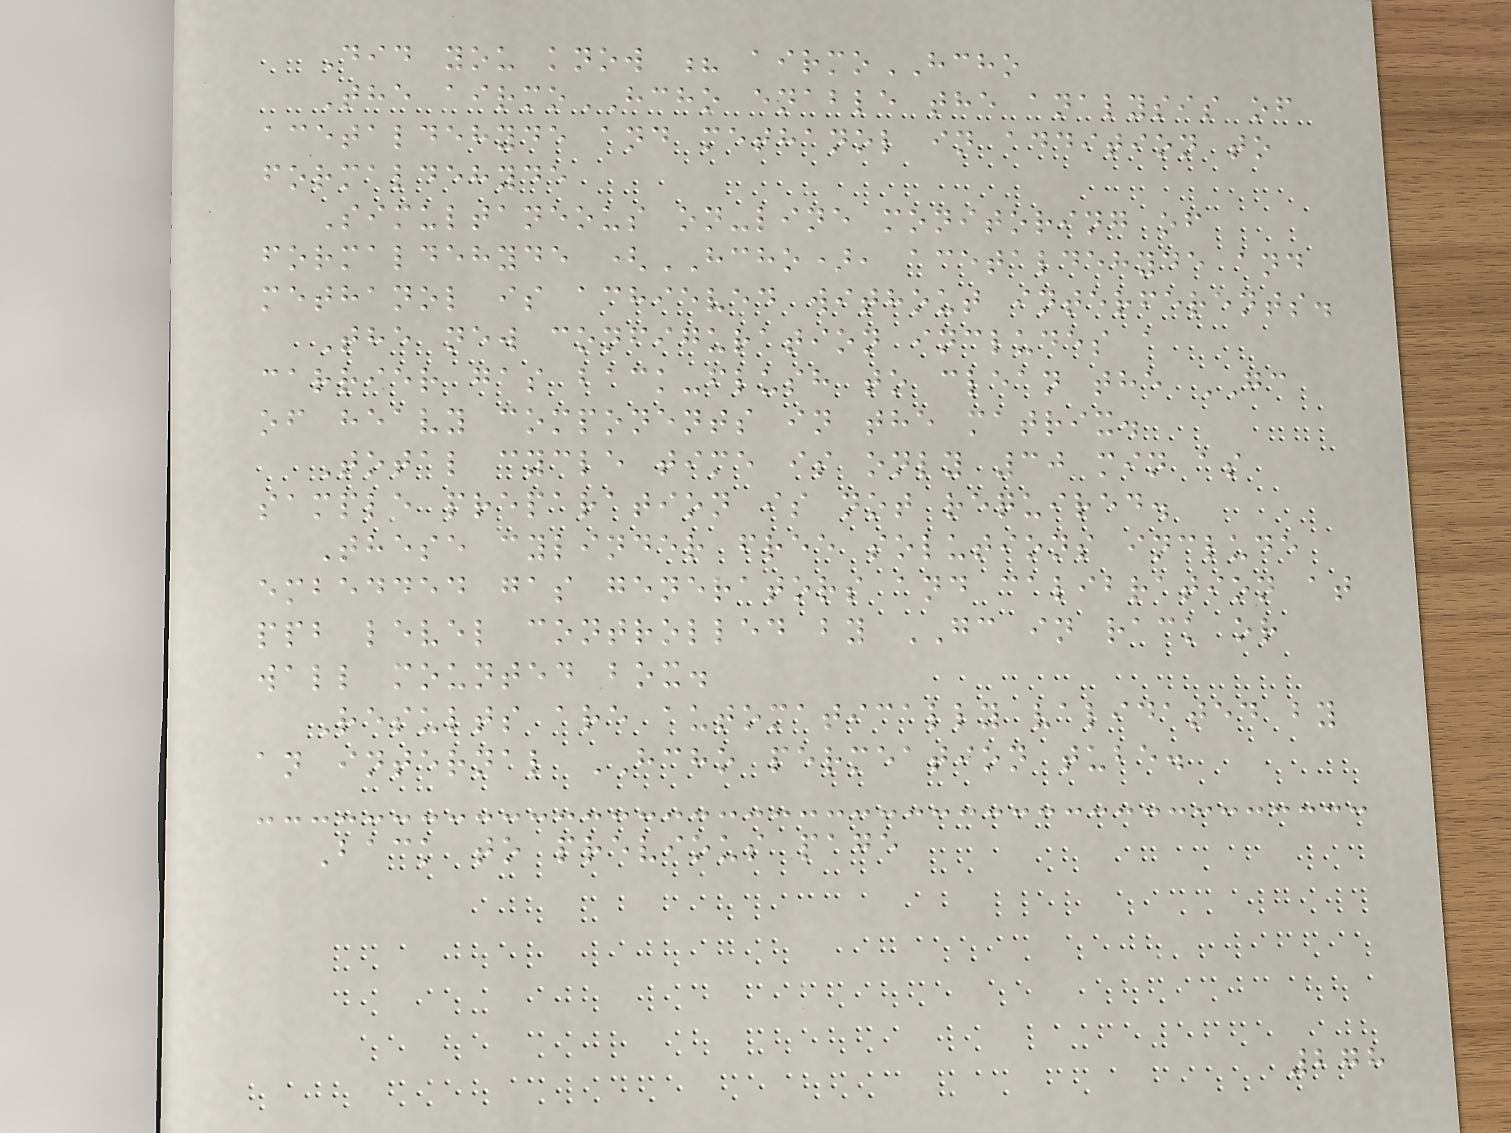Did you know ? airmoHCHO
The airmoHCHO enable the analysis of
acetaldehyde and methanol in addition to
formaldehyde
Simultaneous on-line monitoring of
formaldehyde (HCHO), acetaldehyde and
methanol is achieved without interferents.
The new configuration includes a
carrier gas back-flush to clean the GC
of heavy components in the matrix.
Total cycle time is only 30 min as
sample preparation is not required.
These cylinder free solutions include
embedded gas generators and calibration at
ppb level controlled by GC in rack or
wall mounted box.
Results are automatically validated by
an internal HCHO permeation tube.
Back to previous page
278
